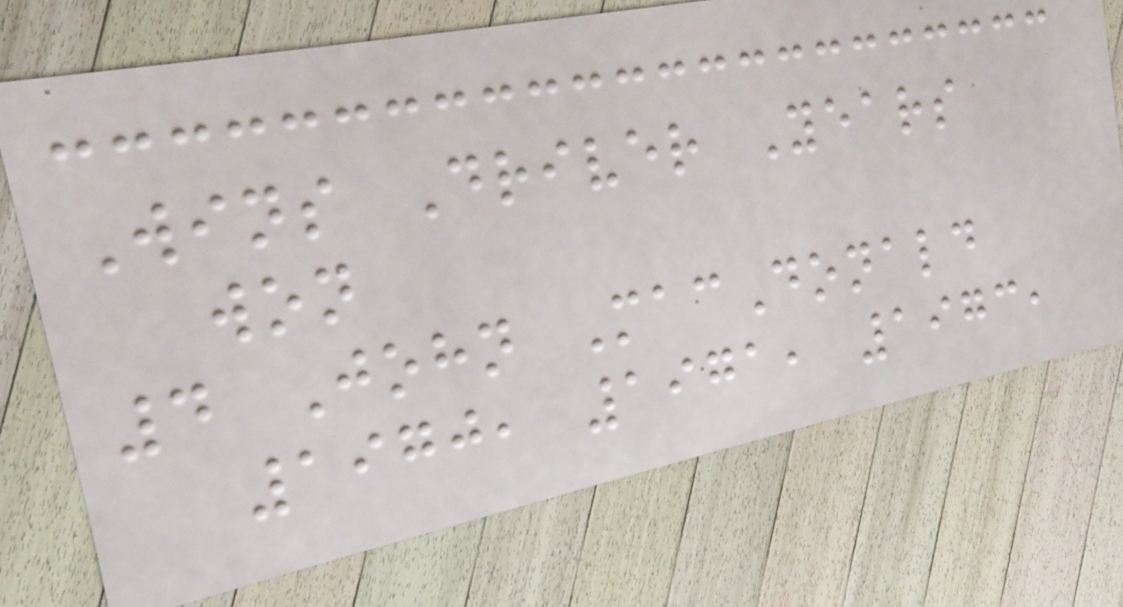Wins Driver Years
won
4 John MacDonald
1970, 1971, 1973,
